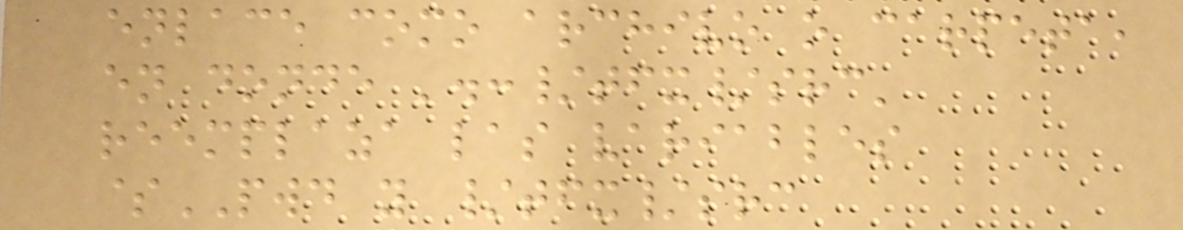enlace como archivo o carpeta,
en donde '.:/tfx/src'
reemplaza las variables
$PWD y /tfx/src
